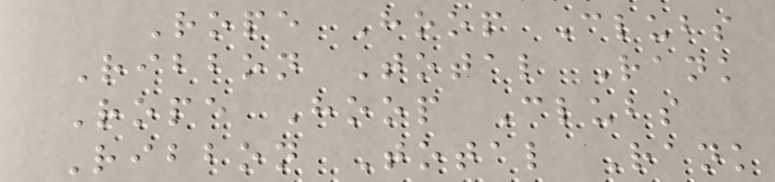Rope Hoop Clubs
Ribbon Total Rank
Rope Hoop Clubs
Ribbon Total Rank
